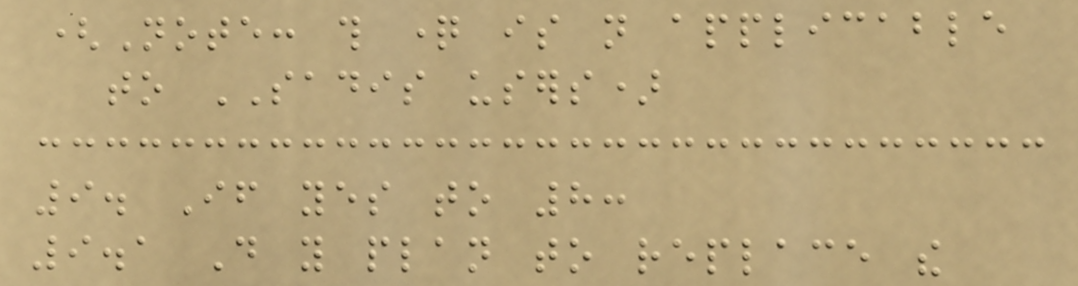(Note: this question is not applicable
to SADIS users)
9. If yes to 8:
9.1 Do you plan to replace the
